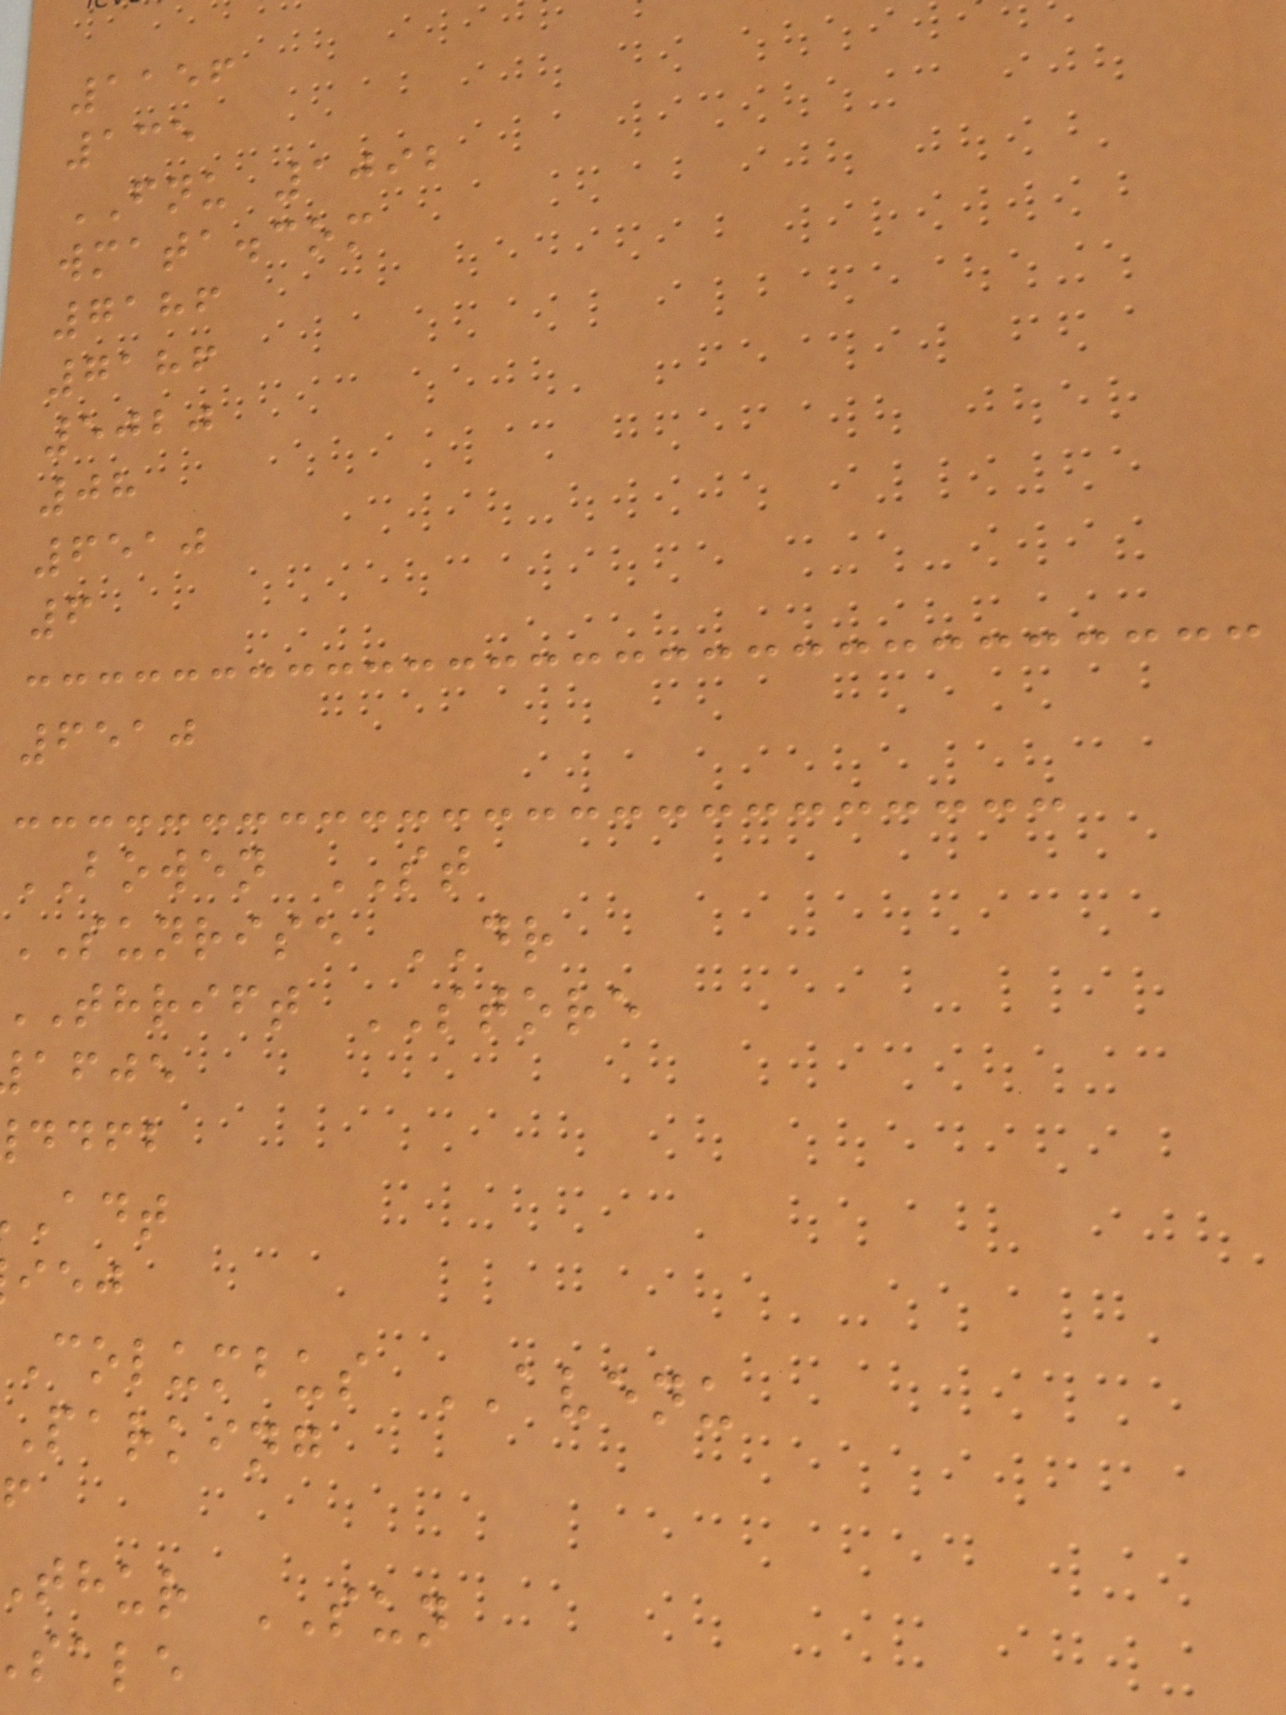1156
135
FNU 1092
wmata.com
7186
7186
5020
08
6510
6
6510
BOWEN ST
SUNRISE DR
thrift STORE
afje
ddfb
columbus AVENU
parking
thur SUN
sale
